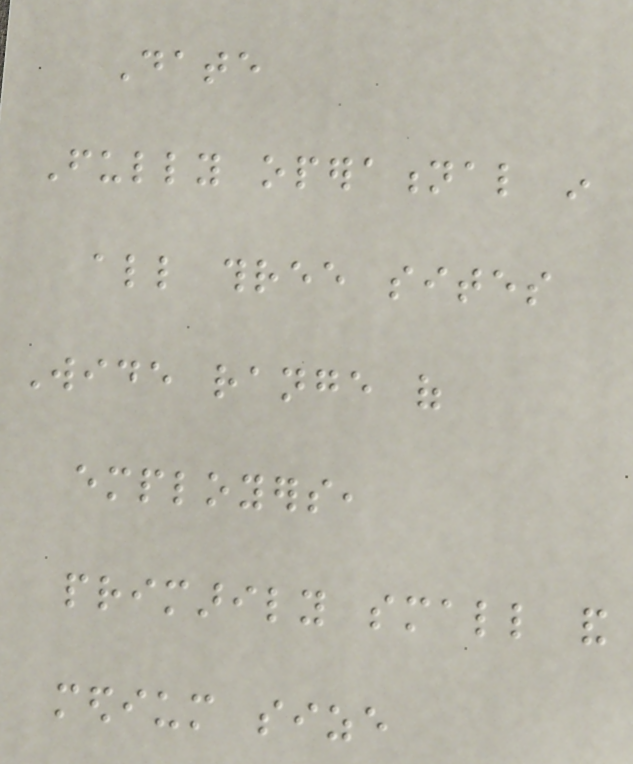Date
Fully operational in
all three sites
Wide range of
employers,
primarily small and
medium size
